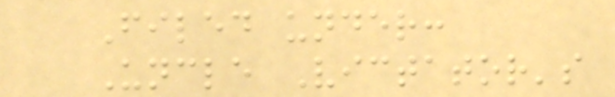Filed under:
Uncle Victator's
